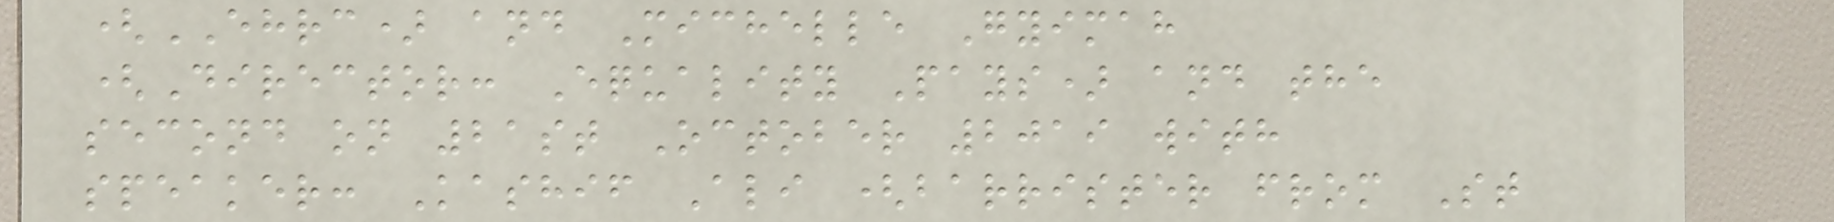(EHRC) and Michelle Gyimah
(Director: Equality Pays) and the
second on 21st October 2019 with
speaker: Kashif Ali (barrister from St
